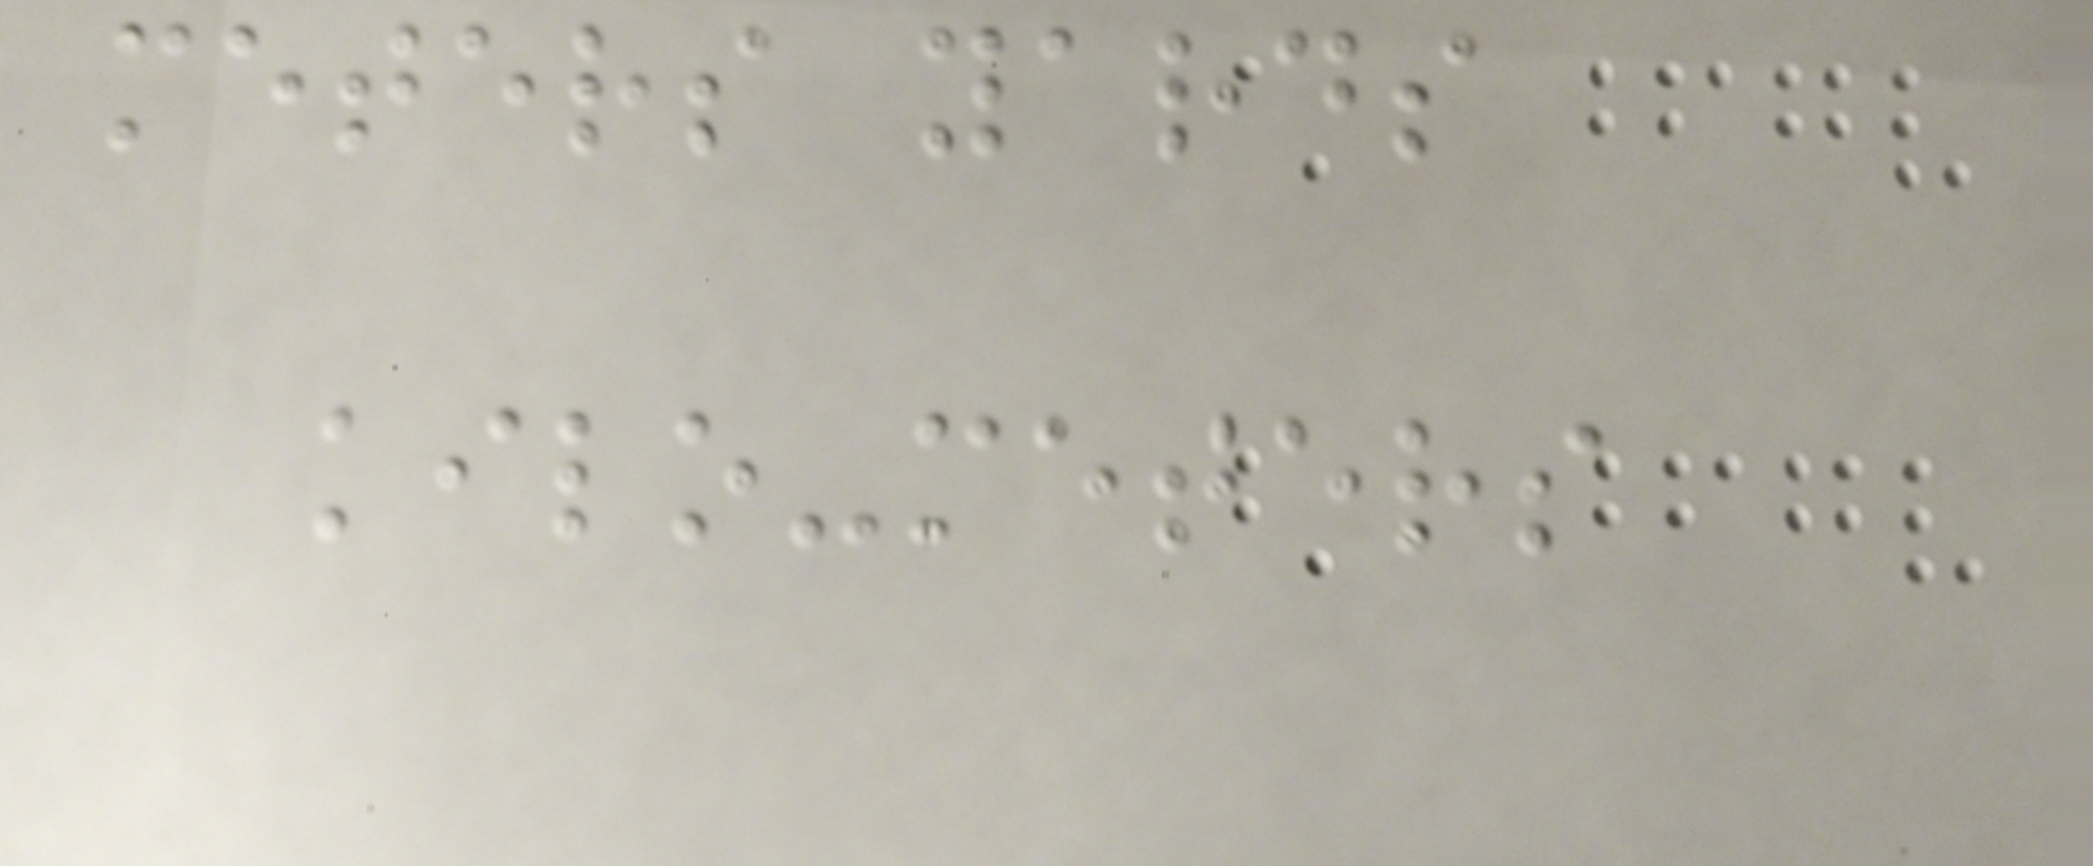meters yards
kilo-meters
